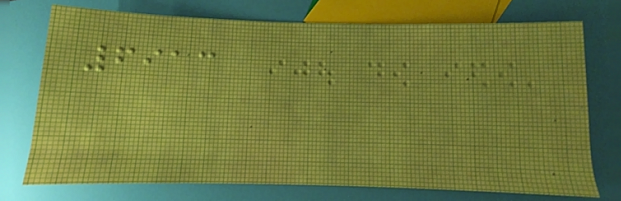6913
